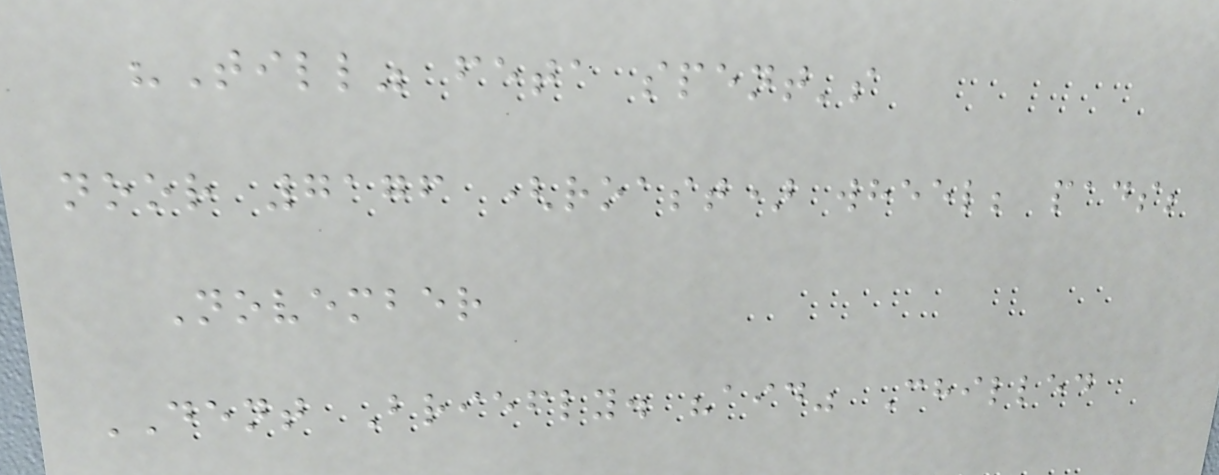"Till" feta spent's
noor 7176 (roast) wheel; pads;
November
DENT Briefly. "aid" Chilled
